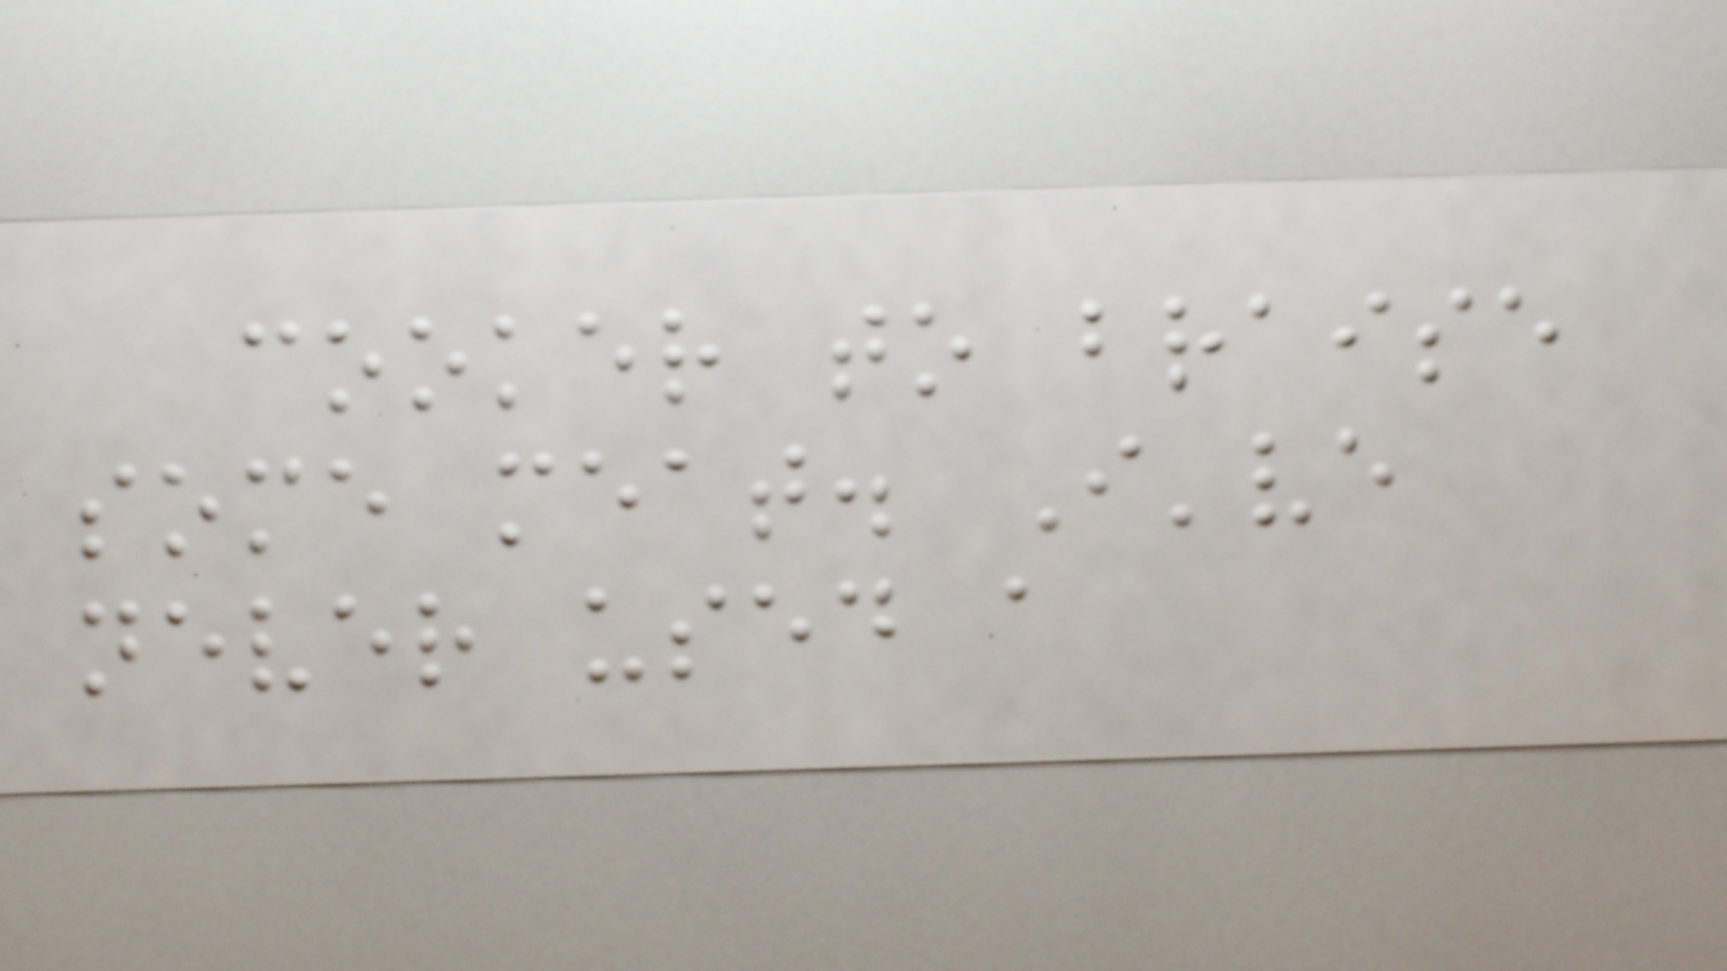cooker to braise
some meat. I've
never used a
